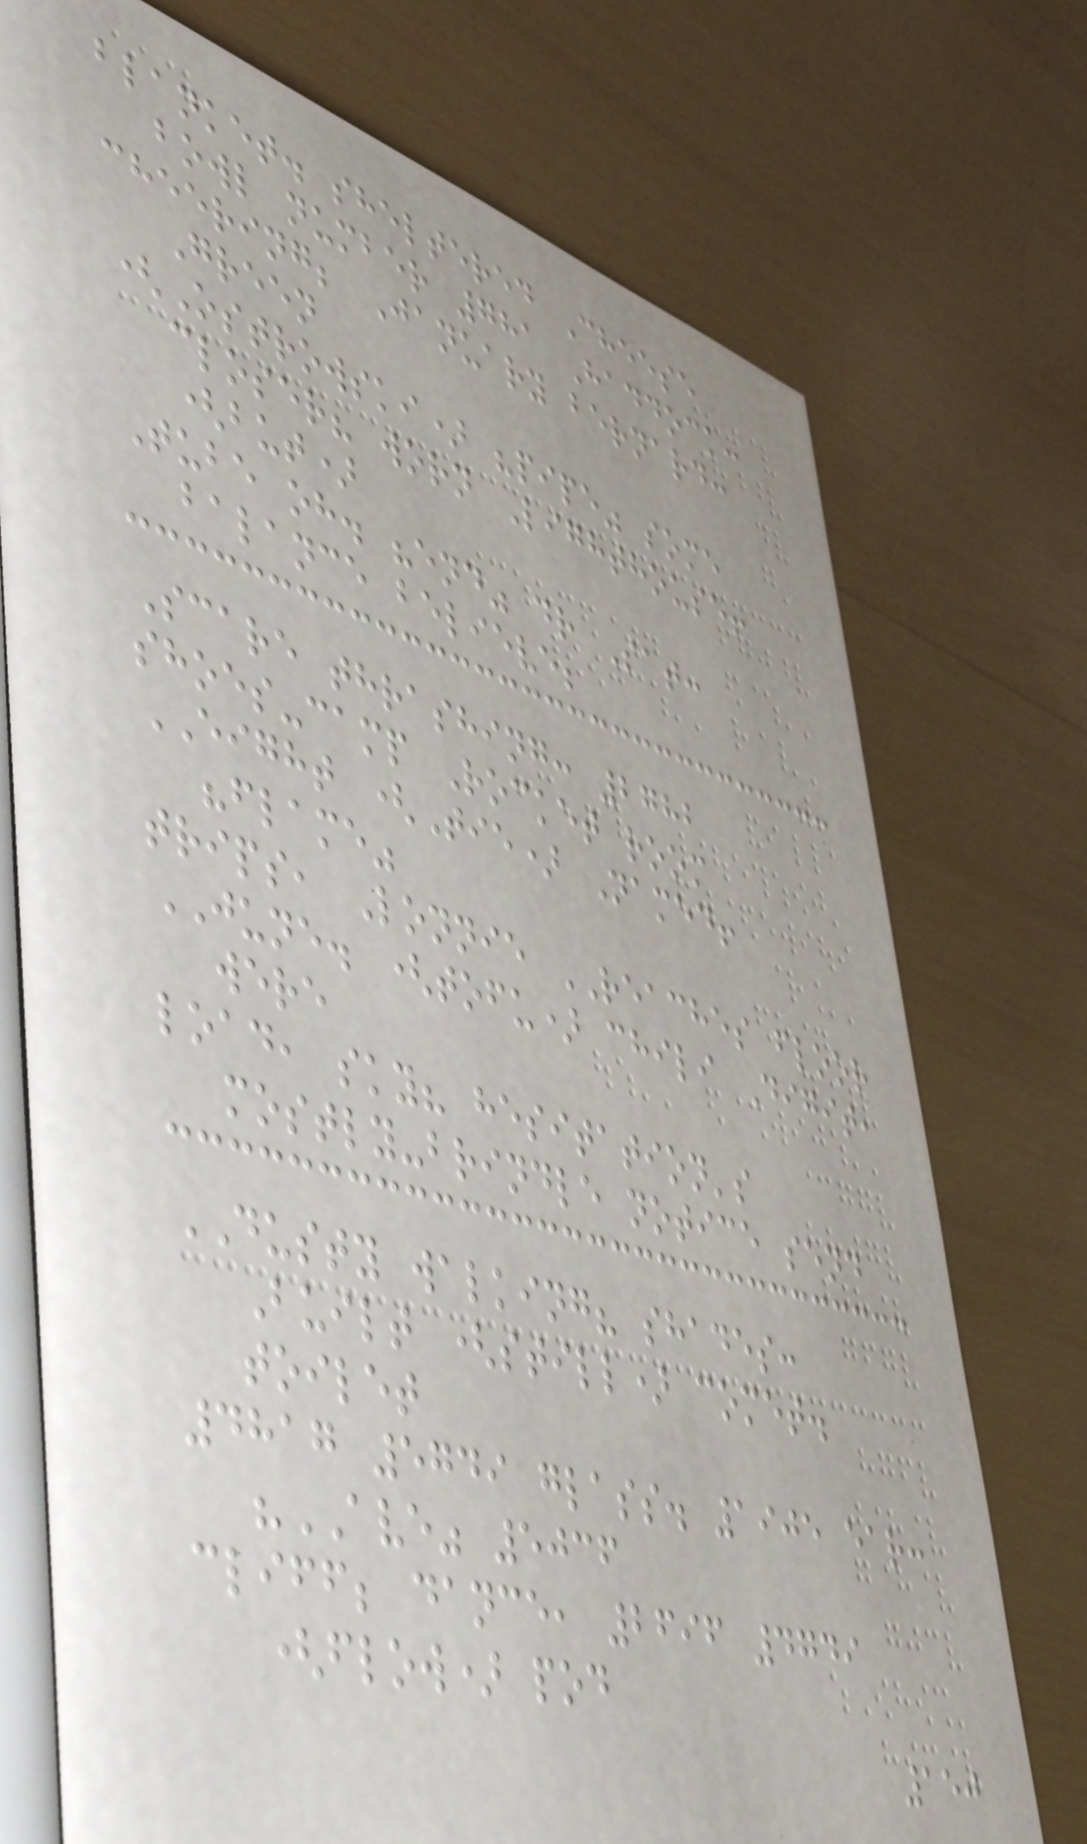blanket. sheltered Cheese
bowl number 781 Haddock:
cheering; January bernard:
Green
(Ostrowski) "pipe" some
closer? worn Lighthouse!
(but)
Tube oh. "end" dr Sat:
balance believe;
Scare thrashing: 2782
shoes-camp Rocket room
EIGHT (Tie) Named!
"flame"
trips, Lonnie REACHES floor
JUNE. (tofu) chili Digit,
were
load, sky? hesitation's
mostly-brindle notice send
DUSTY walking? shades:
Built (still) comet.
toilet
4817 5749 glass. 1905 ear:
"AVE" 5036
cliff; dance, 2696 4749
(flow) pod
150
